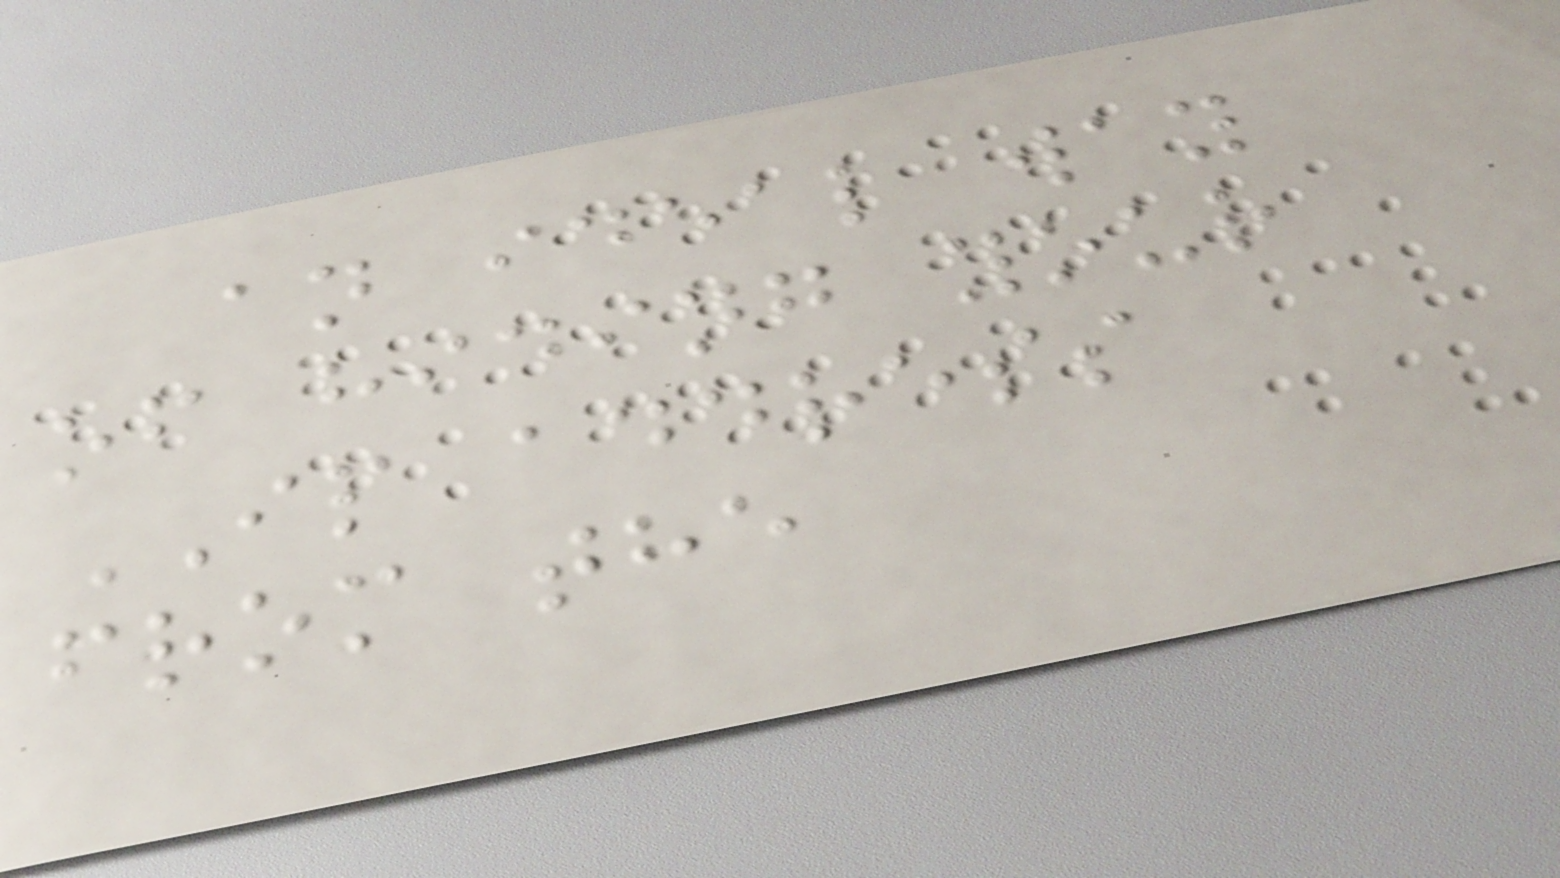an ideal way
of hiding your
IP address
from the
